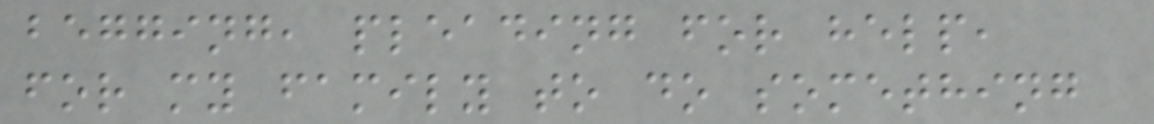begging, pleading for help,
for my family to do something
